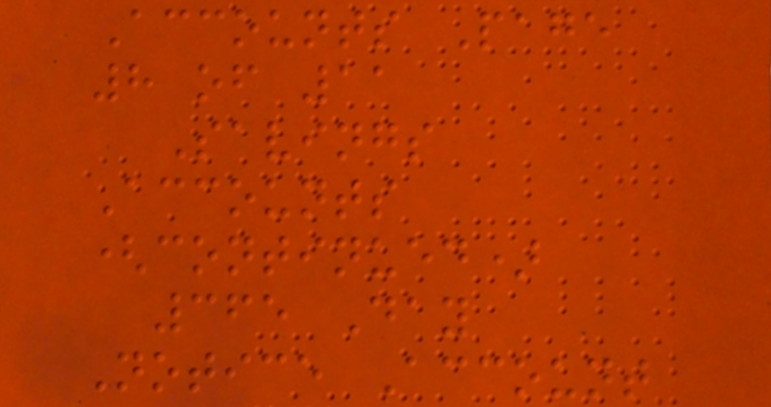Accounts Page
8 of 11
Savings
Accounts
(continued)
365 Day
Notice Account
